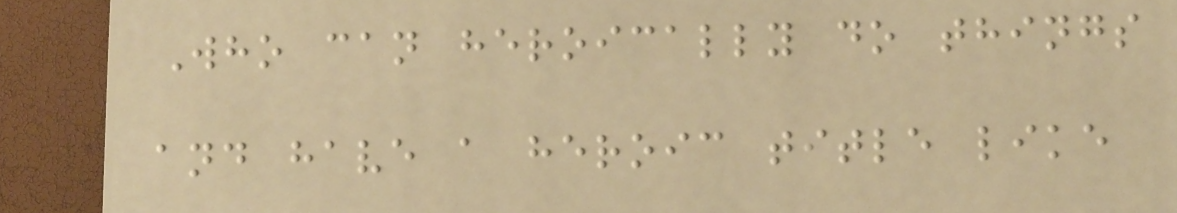Who can heroically do things
and have a heroic title like
